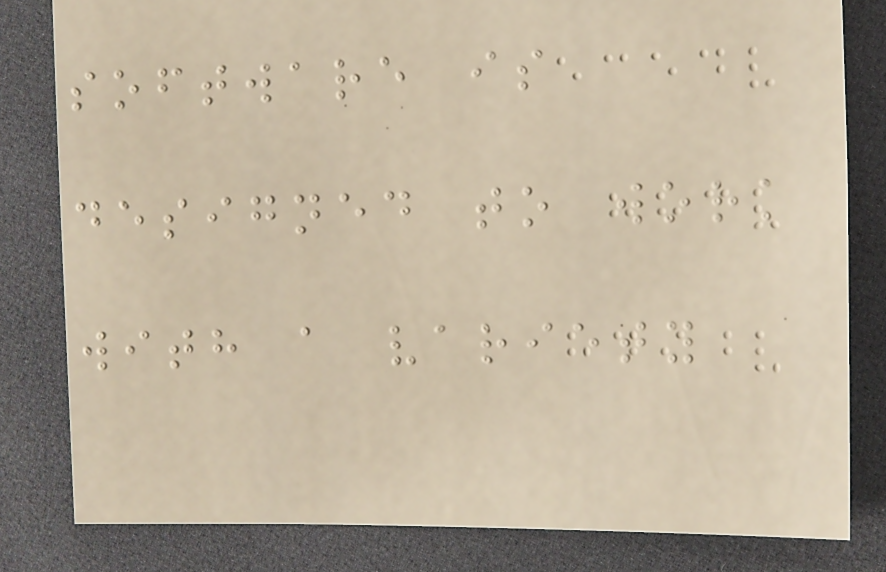software is
designed to work
with a variety
